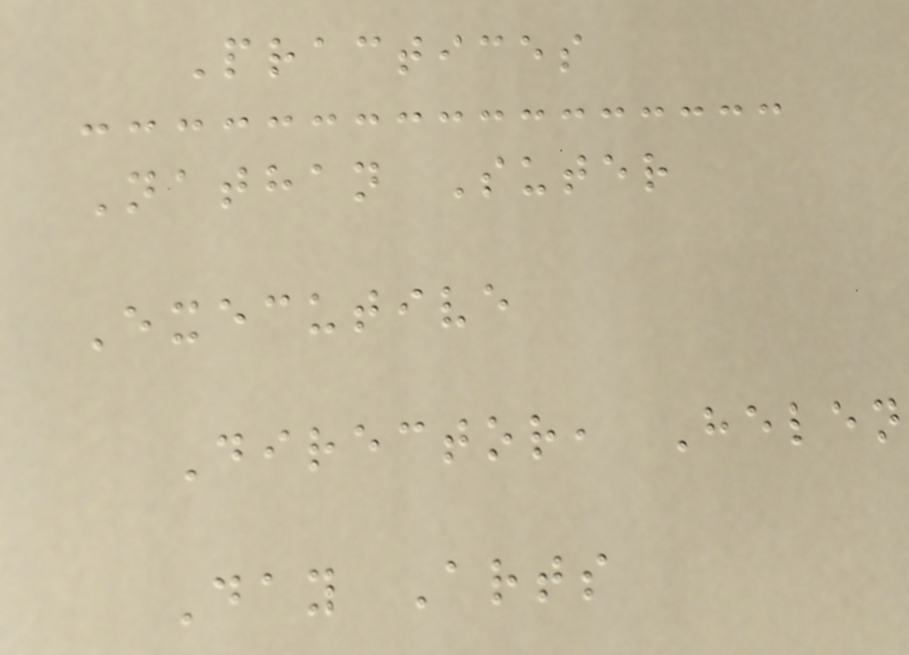Practices
Nathan Suter
Executive
Director, Helen
Day Arts
